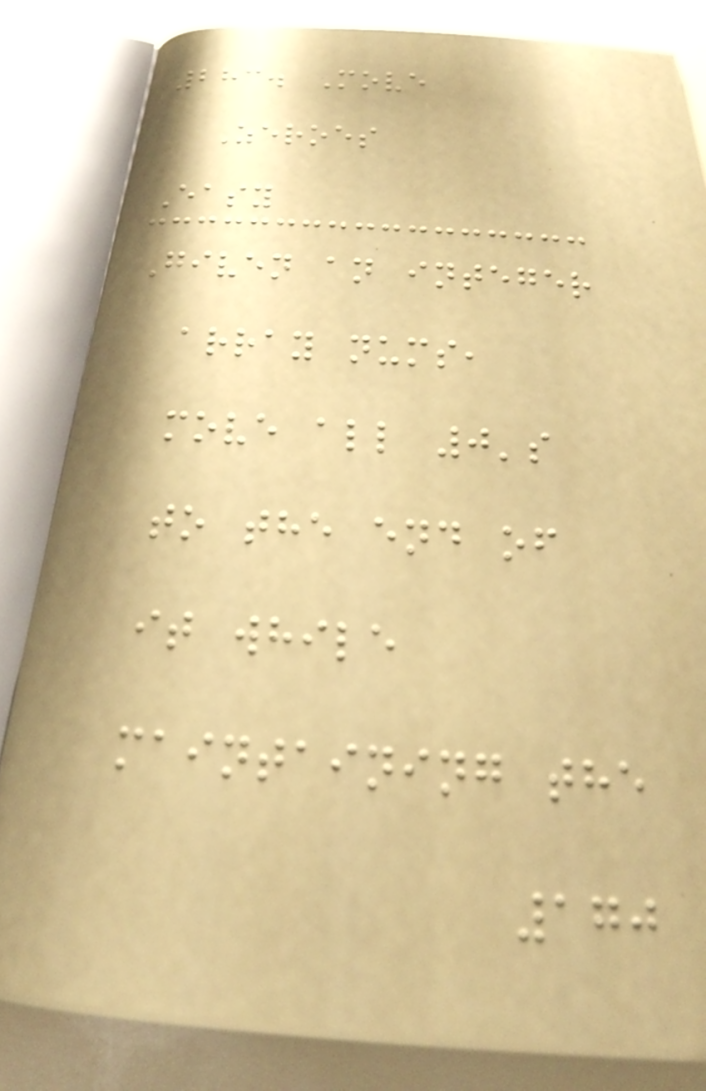283. Move
Zeroes
Easy
Given an integer
array nums,
move all 0's
to the end of
it while
maintaining the
170
